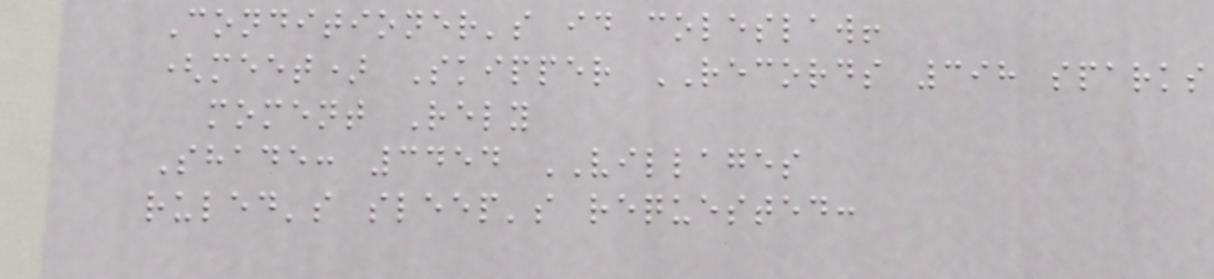Conditioner's id coleslaw!
(meet) Skipper RECORDS 398 sparks
moment Rely
Shade: 3454 VILLAGES
ruled's sleep's requested:
